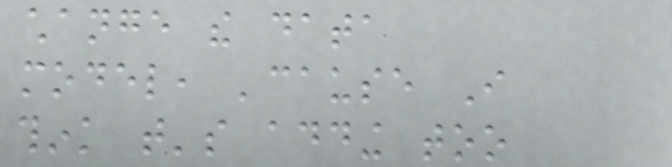change the data
model, 'cause I
think that's adding too
